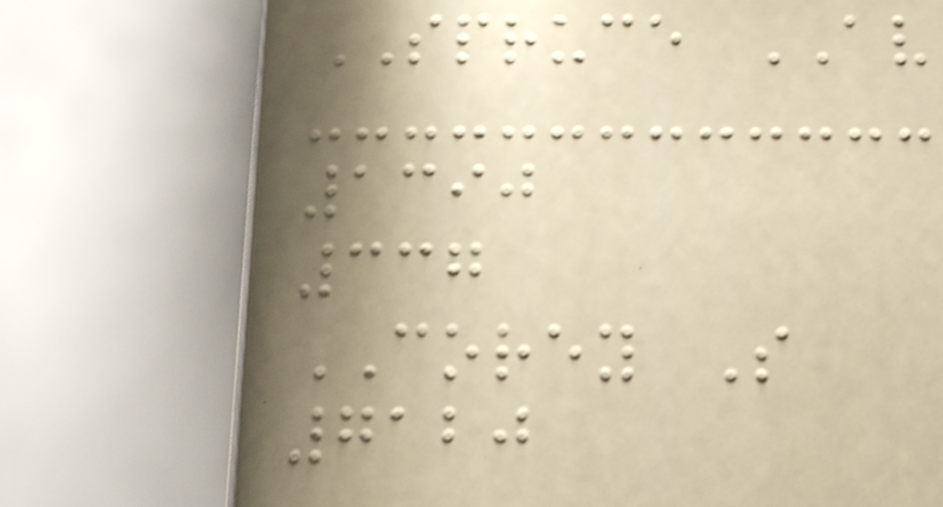SPRUCE AV
1390
337
COREY S
7120
